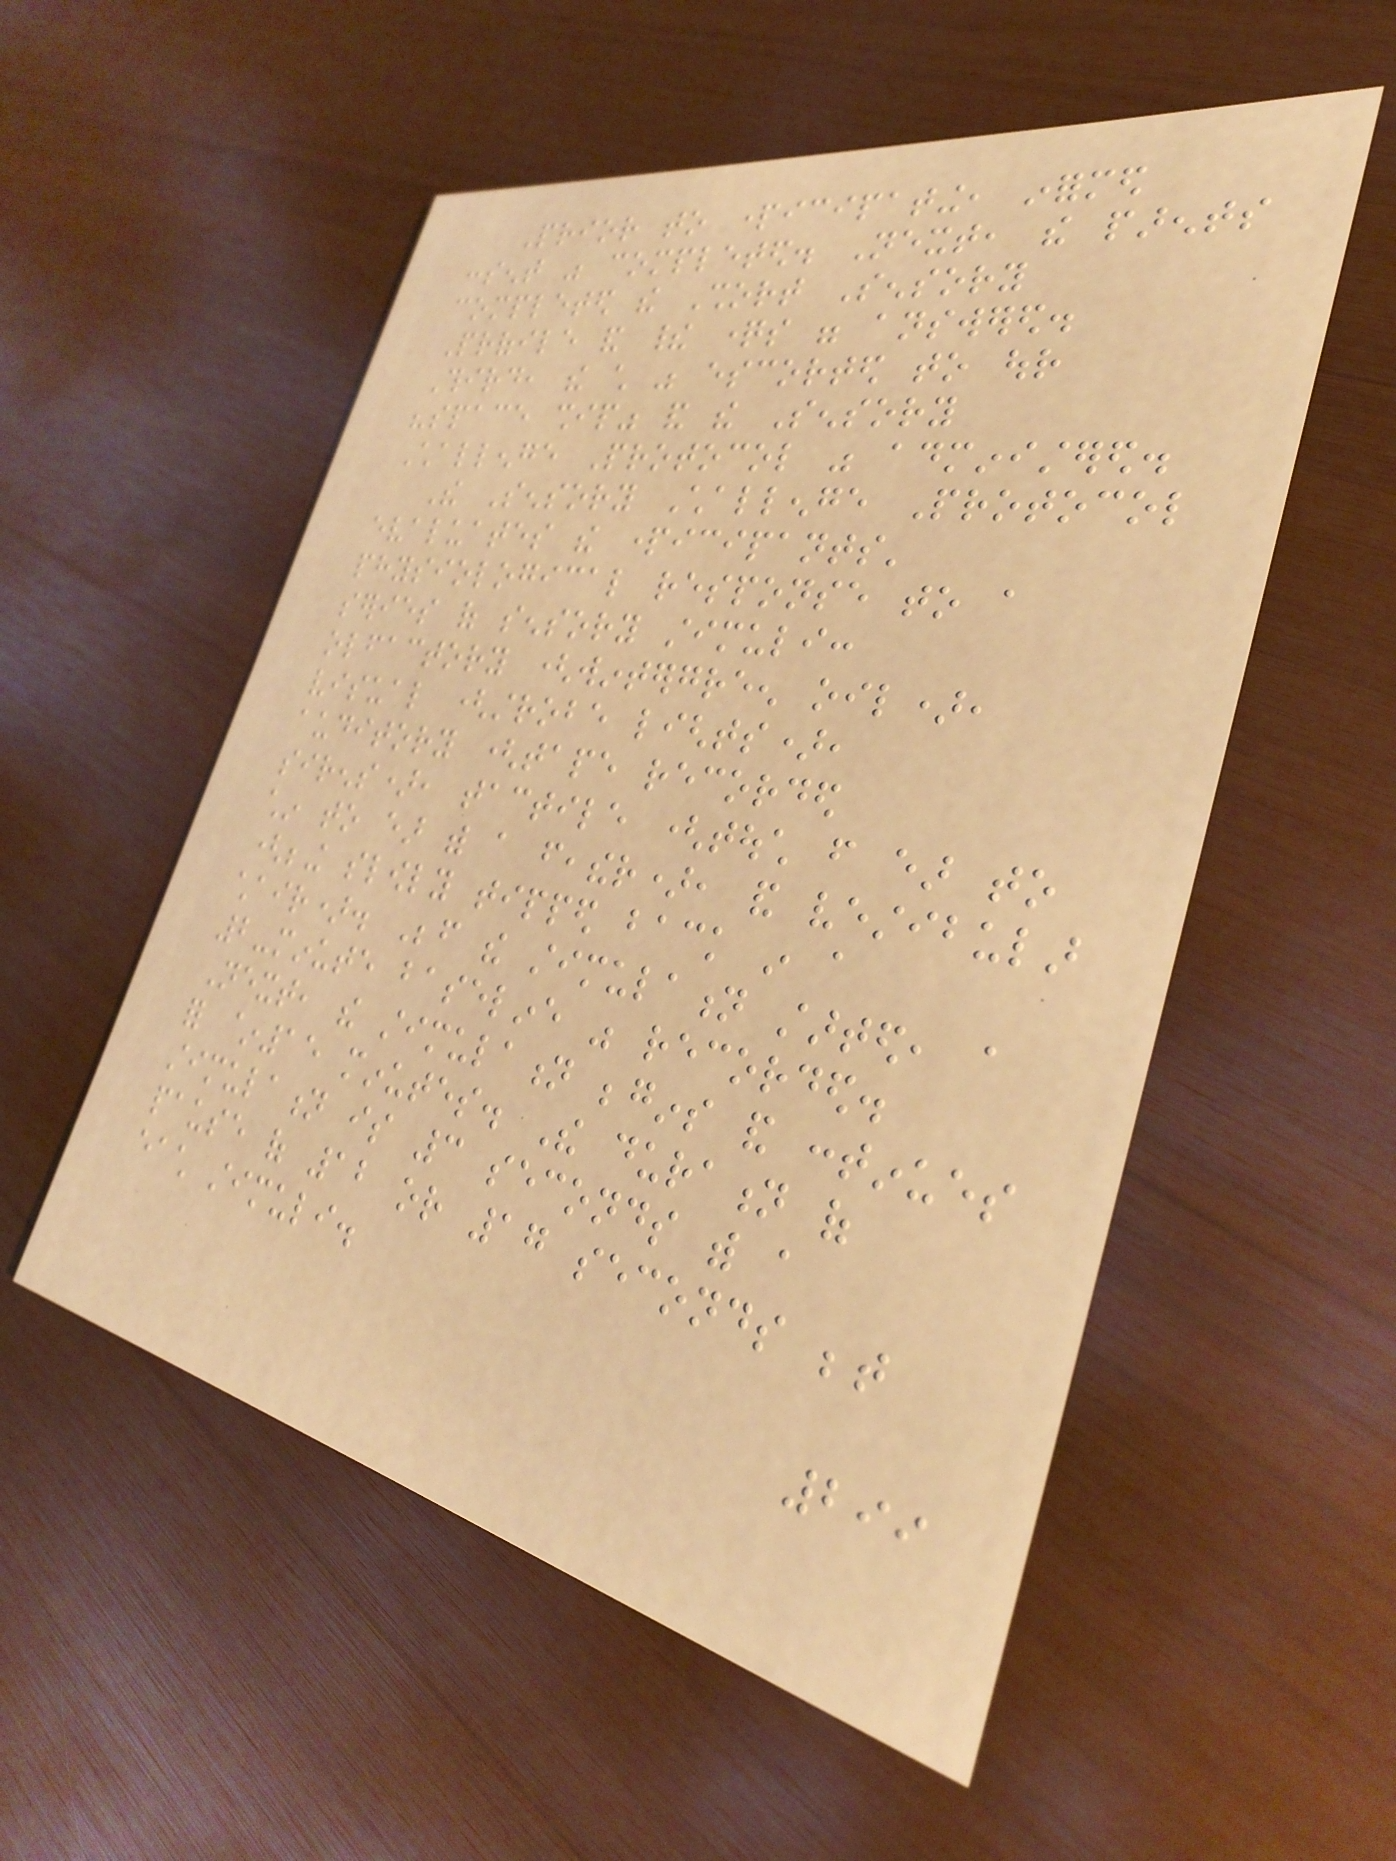Prior to participating, informed
consent was completed. Next, the parents
completed the Short Sensory
Profile and their questions were answered.
Third, the child was escorted to our
"space ship" and the Sensory
Challenge Protocol was administered.
The Sensory Challenge Protocol
evaluates the participants'
physiological response to a
series of sensory stimuli:
olfactory (wintergreen oil),
visual (strobe lights),
auditory (tape recorded
sirens), tactile (touch from ear to
chin to ear with a feather), and vestibular
(being slowly tipped back in a
chair). Before the stimulation started, a
2-minute baseline was recorded.
Next, the stimulation begins and continues
for ~15 minutes. The duration of
stimulation is 3 seconds with a
pause of 12 or 17 seconds between
each stimuli.
299
